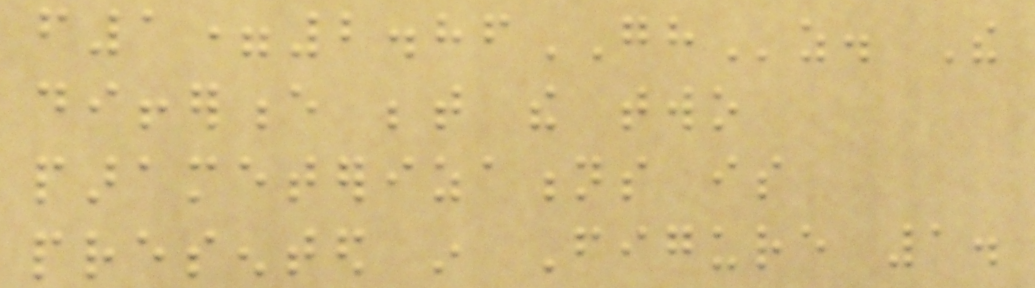f1=2.86GHz. The
difference between the two
parameterizations is
presented in Figure 1.
